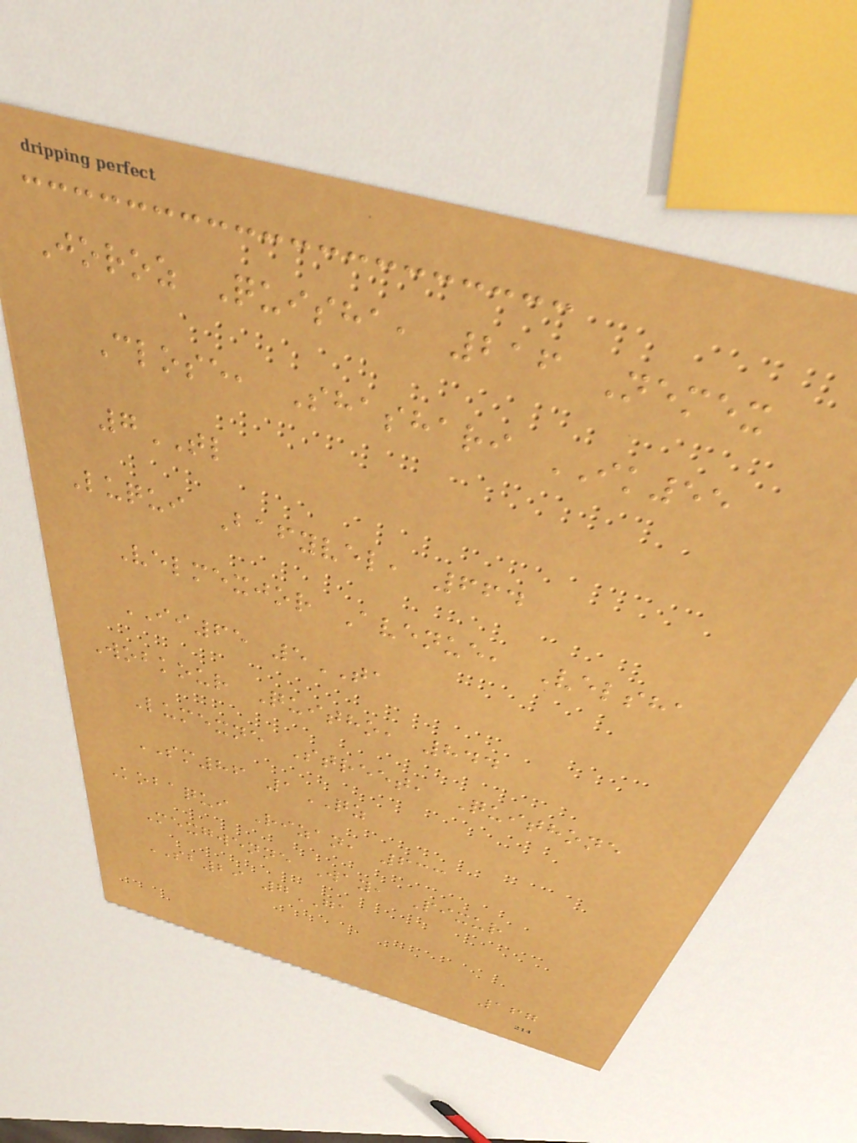Joroz Quisha, 216 Nemex
Close, Shashari IK55
7TL
Luqui Bafyvel, 664
Velmexjor Avenue, Velsha
II65 5TA
Wobkour Quitho, 844
Lumexne Street, Quithone
SM86 1QZ
Kobaqui Rizan, 633
Mexgwenne Way, Pixur
SB29 7GA
167
